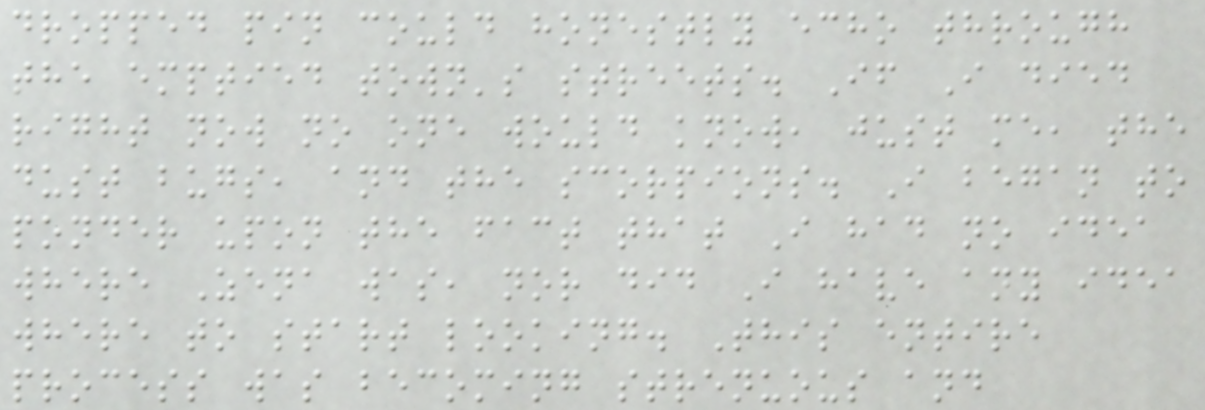dropped pin could honestly echo through
the emptied town's streets. If I died
right now no one would know, just me, the
dust bugs, and the scorpions. I began to
ponder upon the fact that I had no idea
where Zena was, nor did I have any idea
where to start looking. This entire
process was becoming strenuous and
